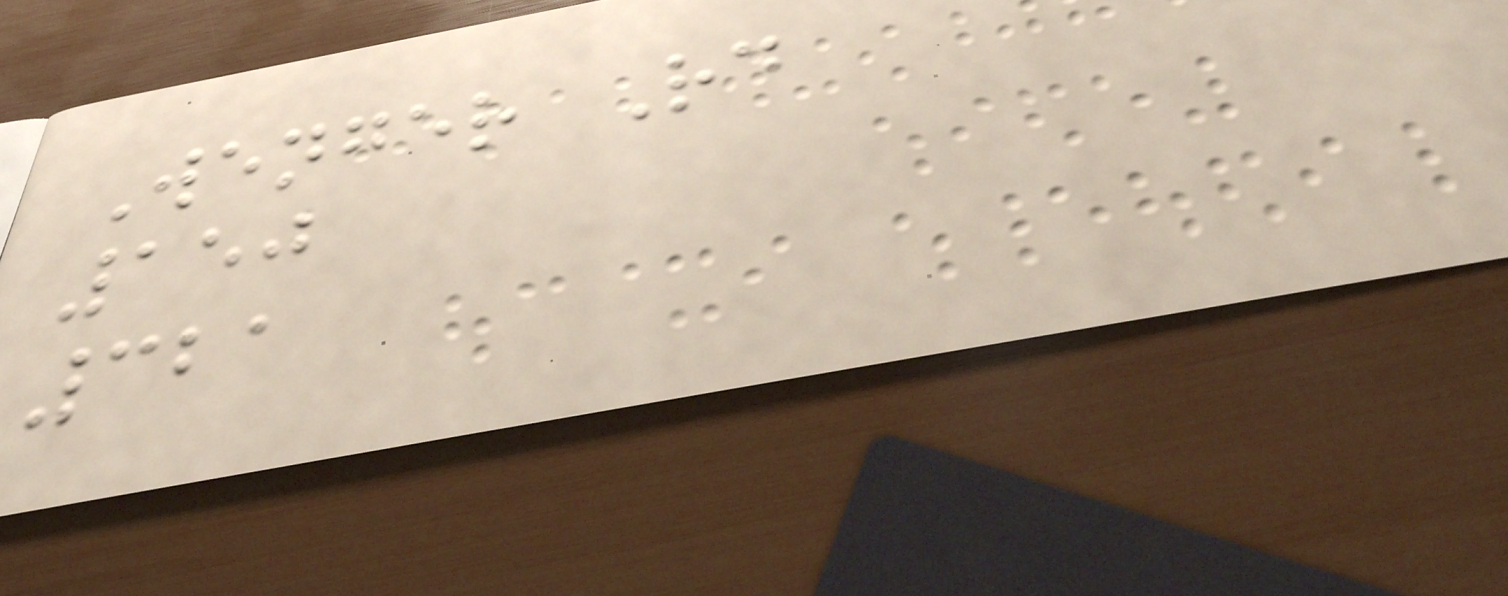Wenger Rd
150
321
